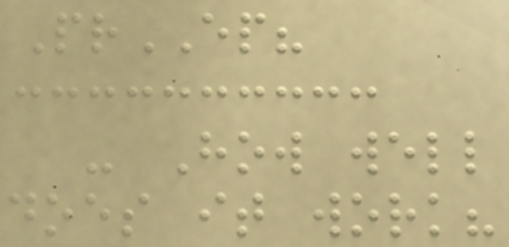PrEP?
- How well
does it work?
